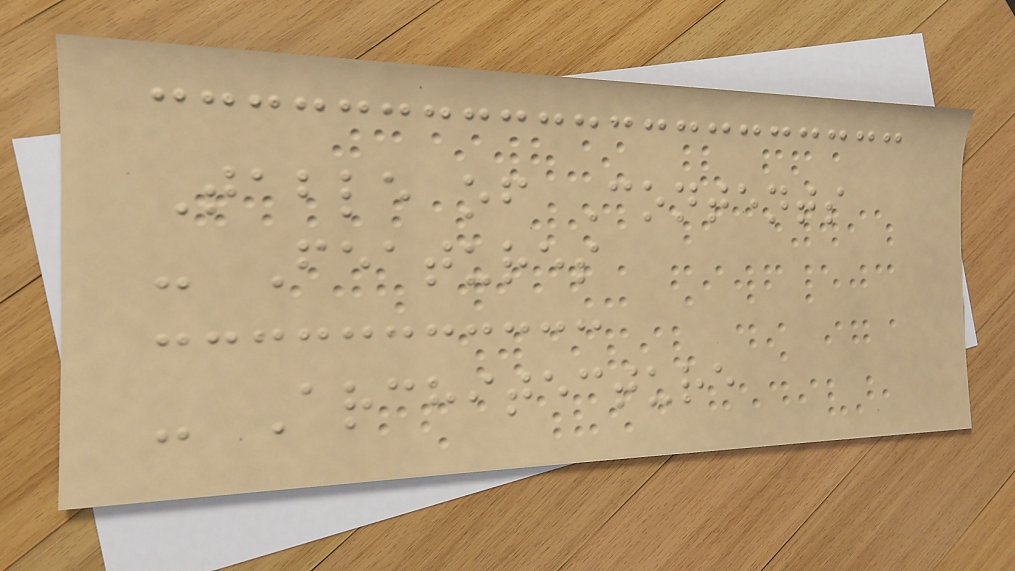Table of Contents
- Features
- Architecture
